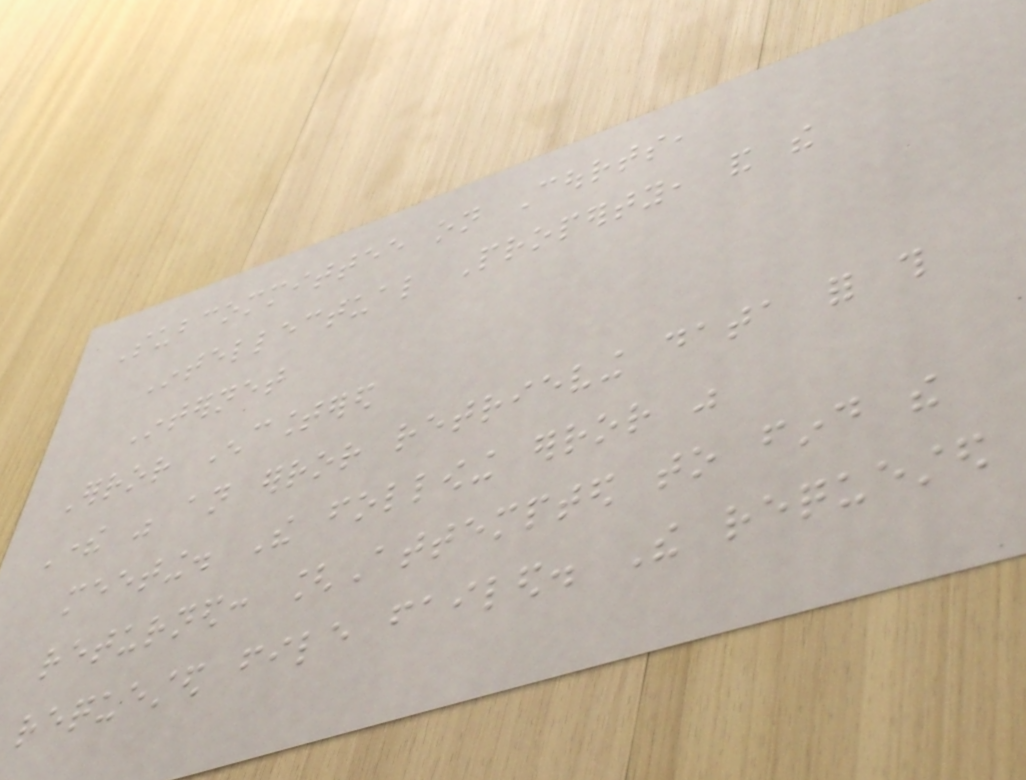Subcommittee on Courts,
Intellectual Property, and the
Internet
Error Encountered
There was an error retrieving data for this
meeting. The following error was
returned: [Attempted to find the
requested file failed. The requested
